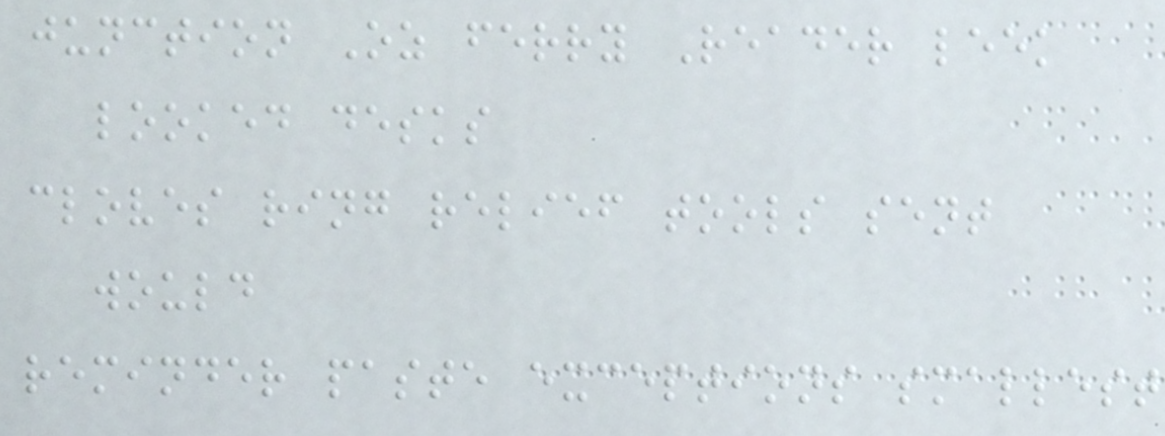junction Oz ferry Reader leek
looked desks
cloves ring relief tools sent
would
reminder paste exceptions smallest
